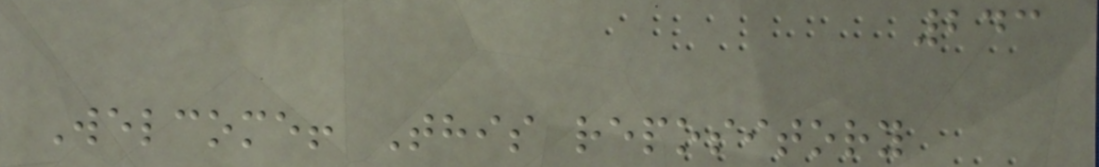243
Welcome! This repository
